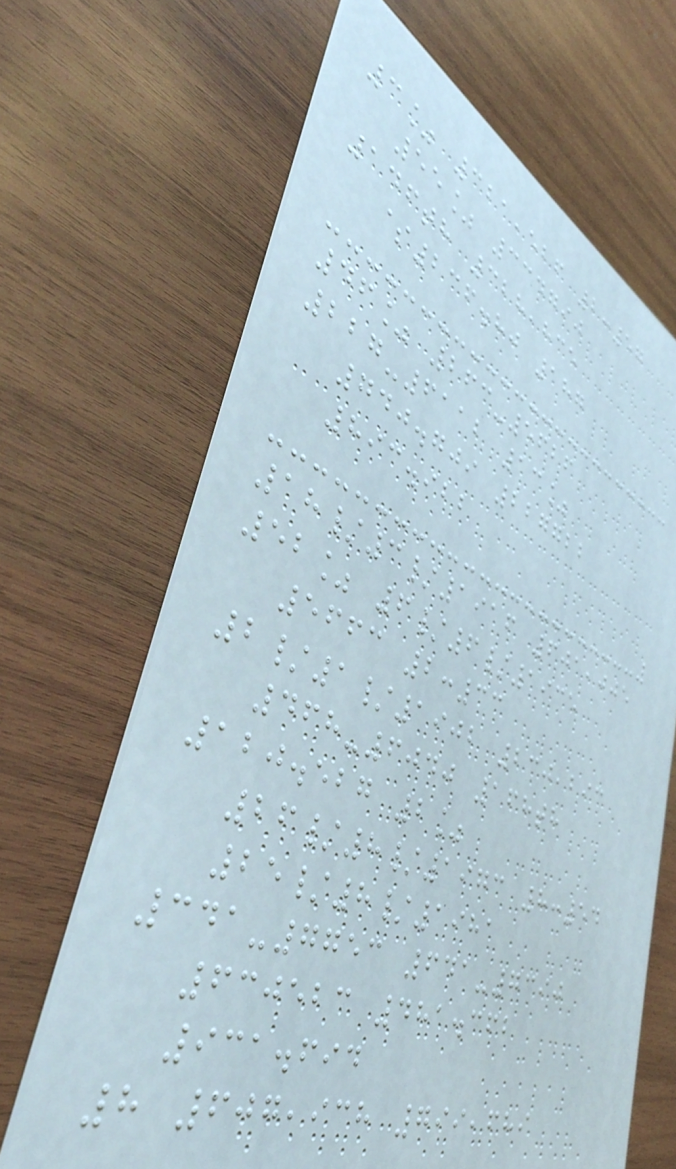3% 321,526 2:57
55% 334790
146th 328,835
$236.80 187
46% 263-5626
227-6112 13%
740.709 227722
893.922
18/3/1916 601,005
52% 6/6/1935
5663 2:33
2/1/1902 230,293
468-6040 168th
120.527 2%
26/8/1973 8:54
25/8/1981
341-7753 641-7390
630523 481.362
931.694
8 607,938 799,689
